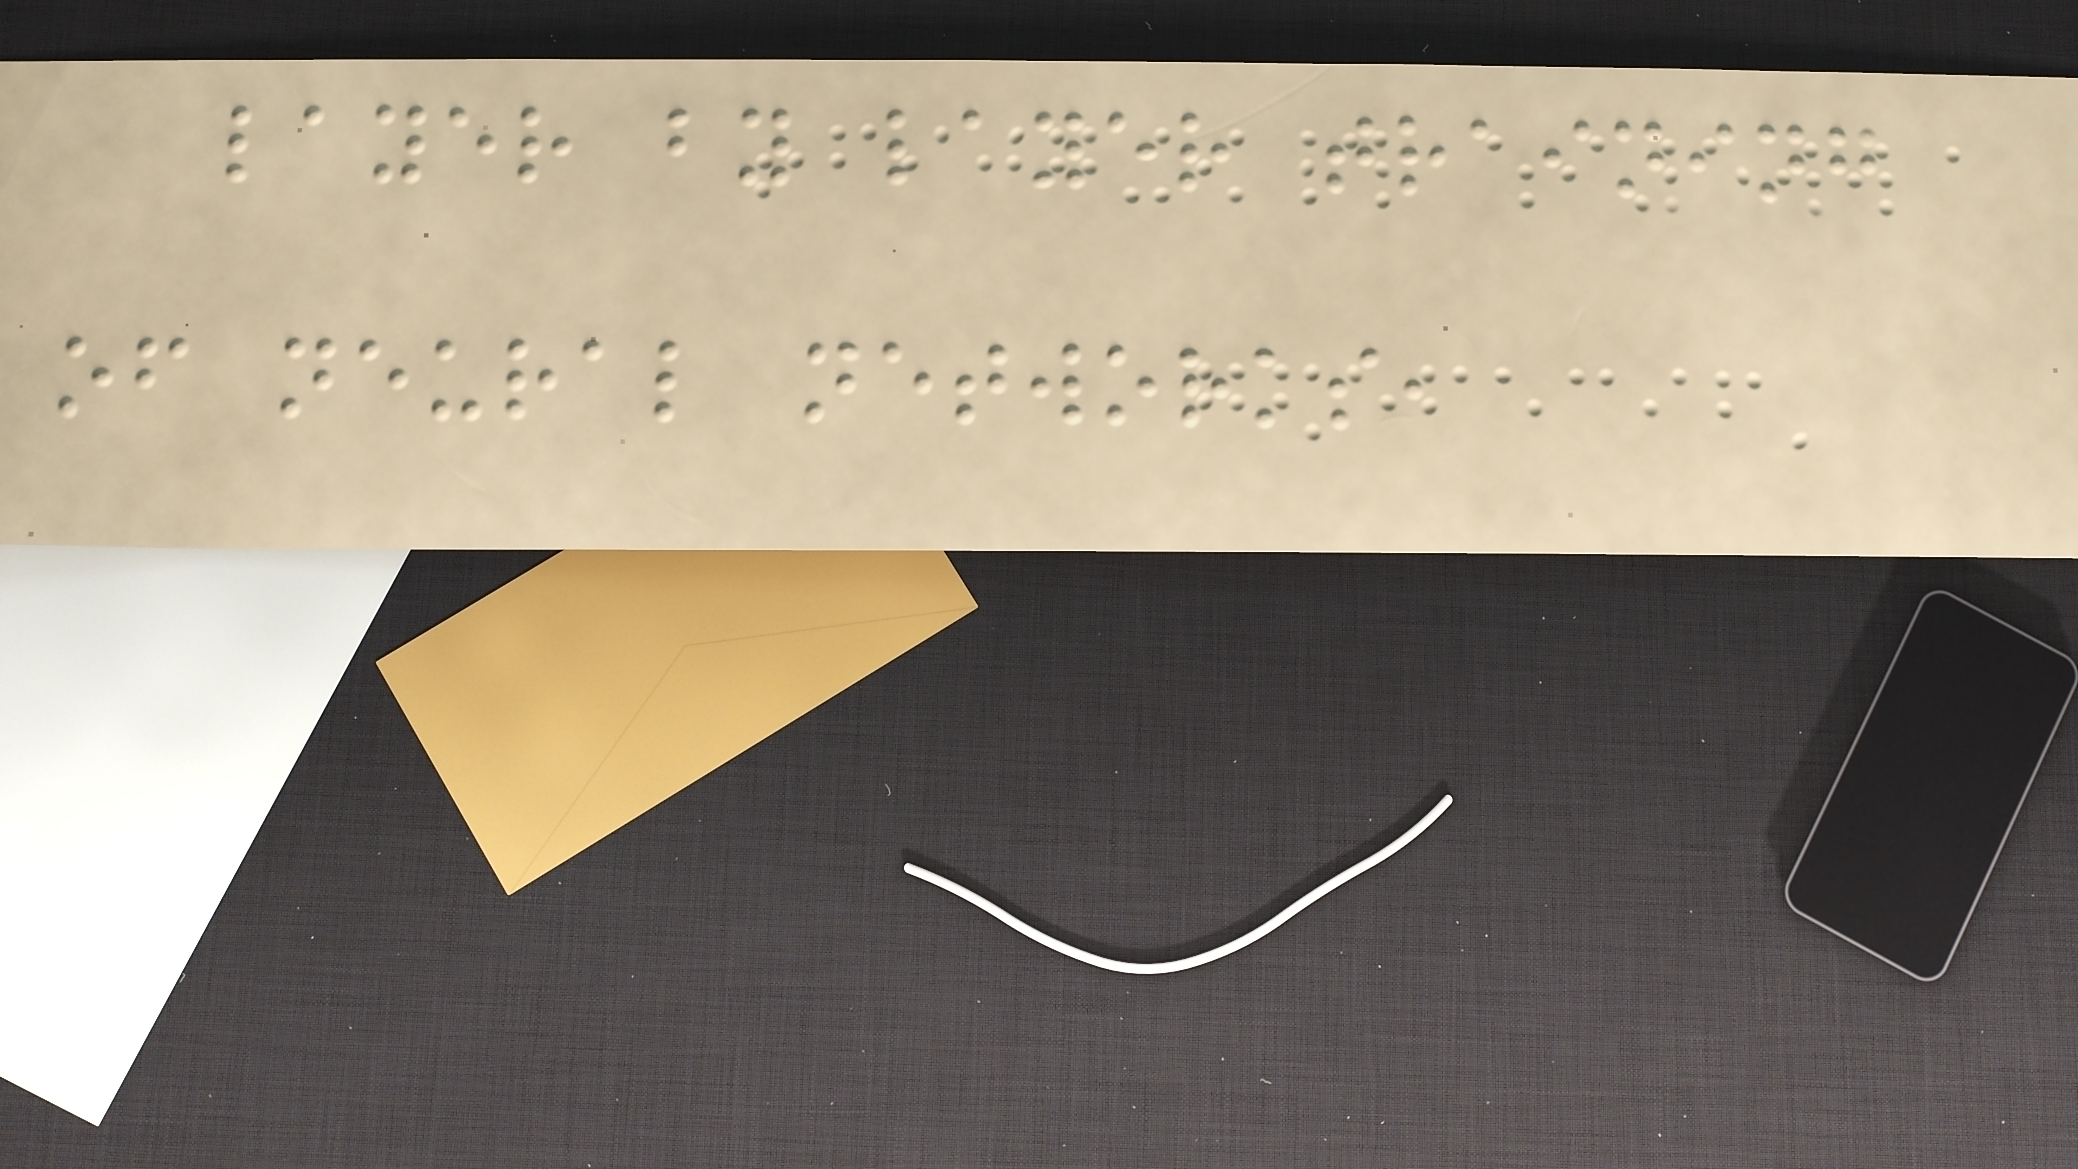layer by layer training
of neural networks,
